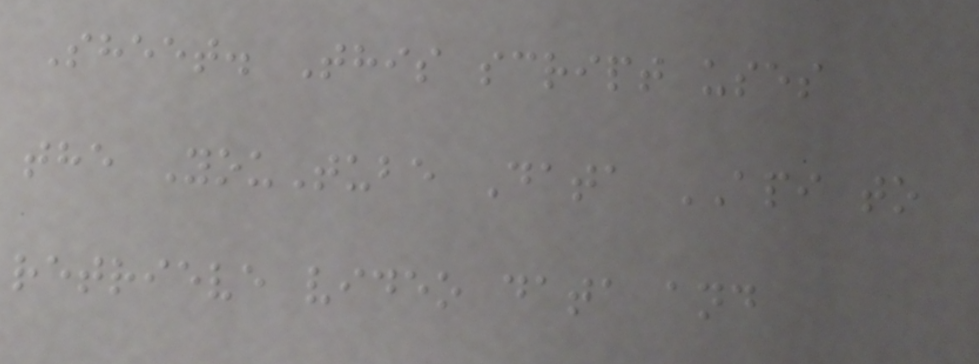Sheet. This script uses
the YouTube Data API to
retrieve video data and
